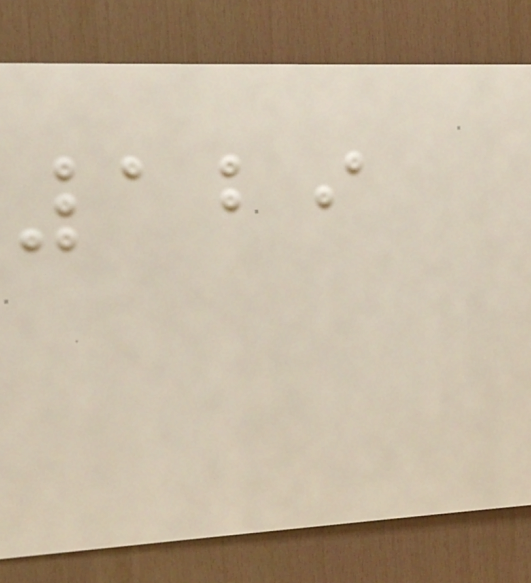129
